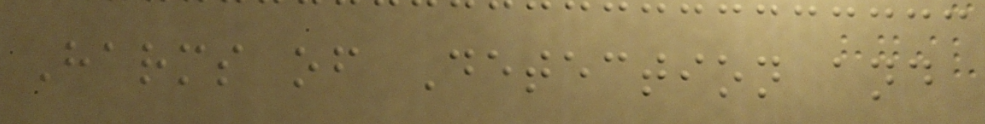Harms of Detection and
